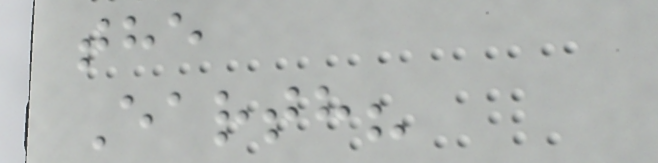the
Earth?
